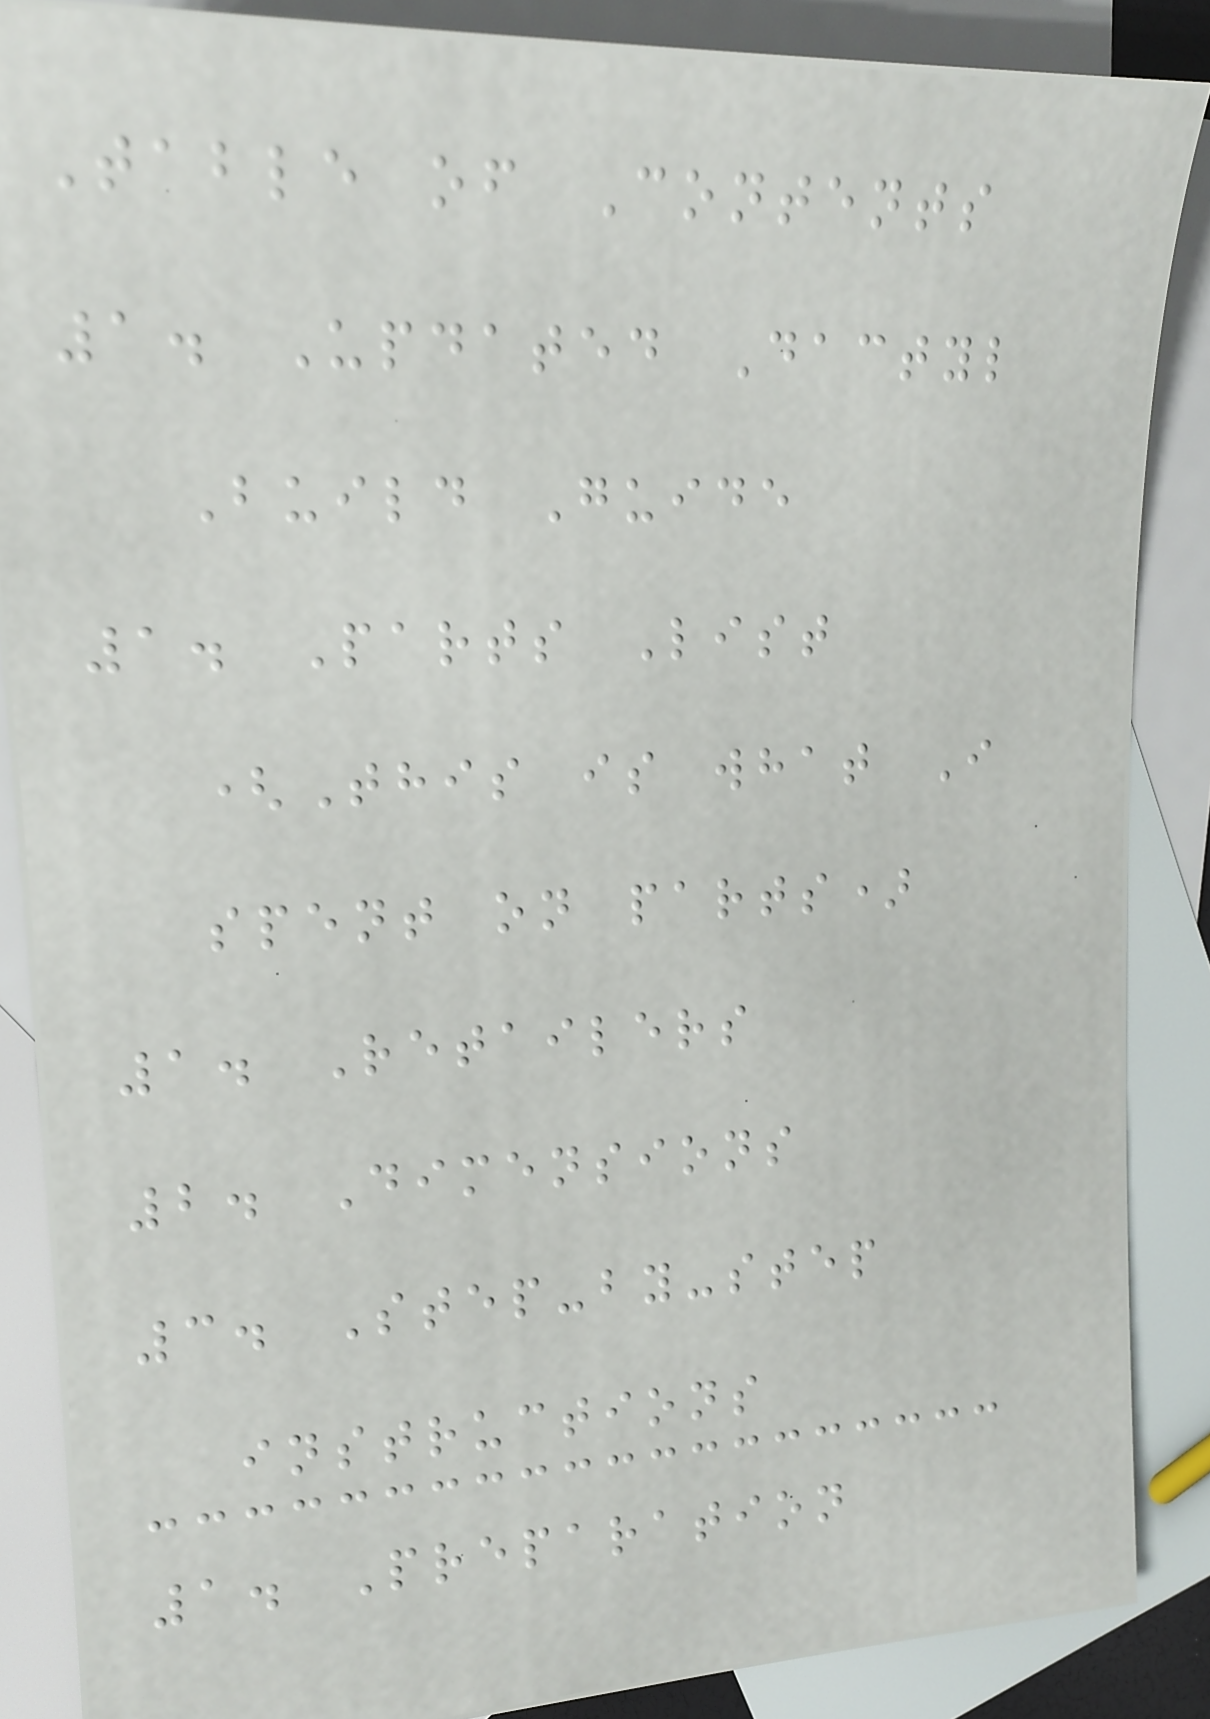Table of Contents
1. Updated Dactyl
Build Guide
1. Parts List
(This is what I
spent on parts)
1. Retailers
2. Dimensions
3. Step-by-step
instructions
1. Preparation
